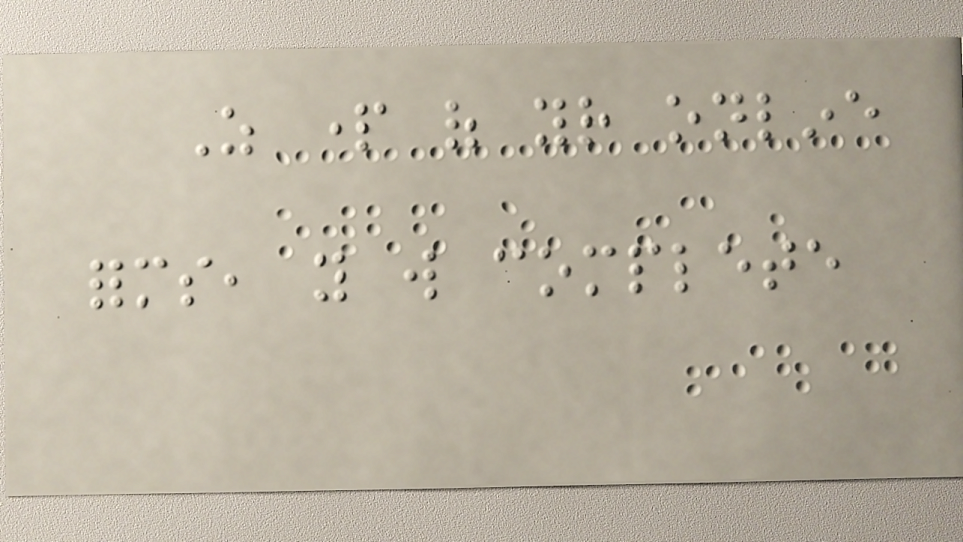As part of your online
forms, you will complete
